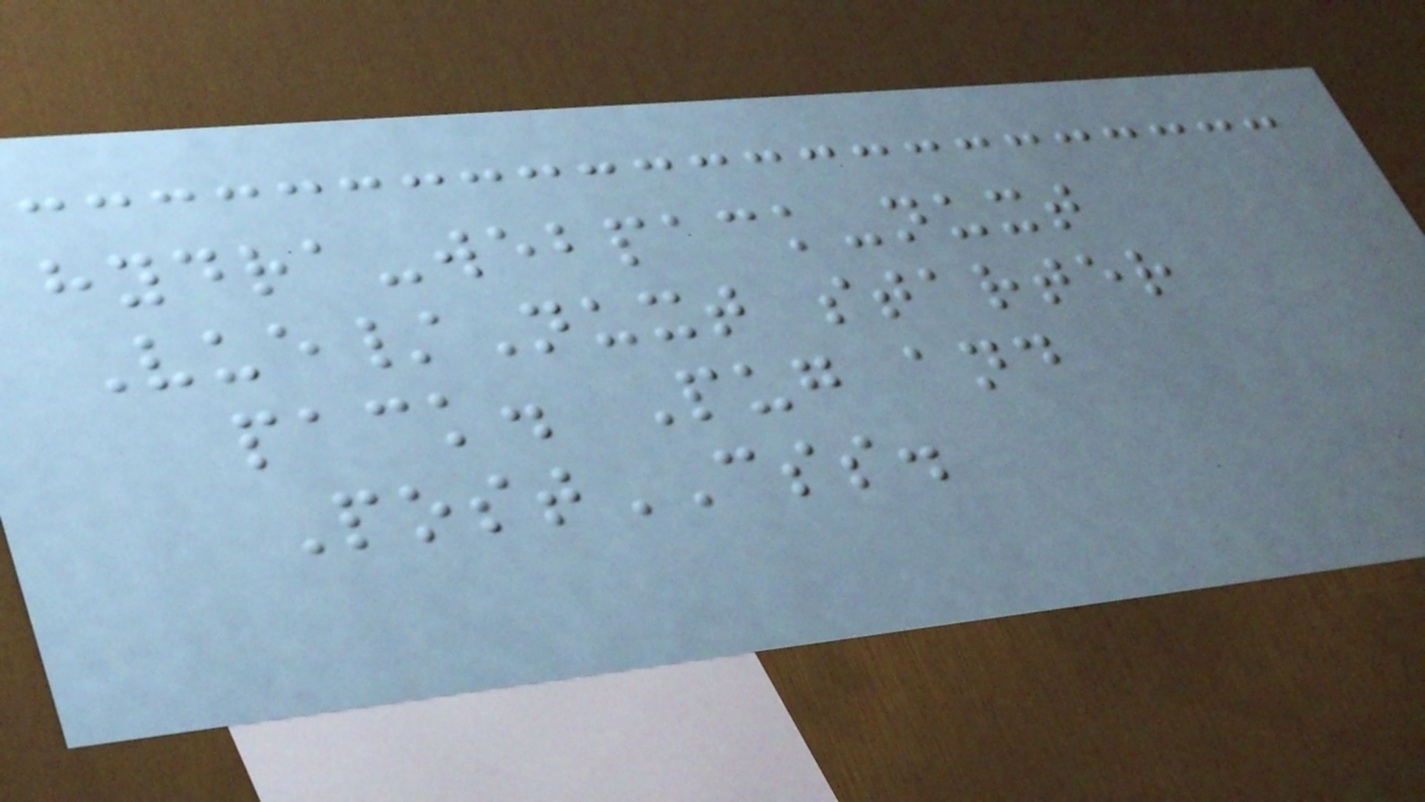hydra-webpack-nuxt
Vue/Nuxt starter
pack. Pug and
PostCSS.
